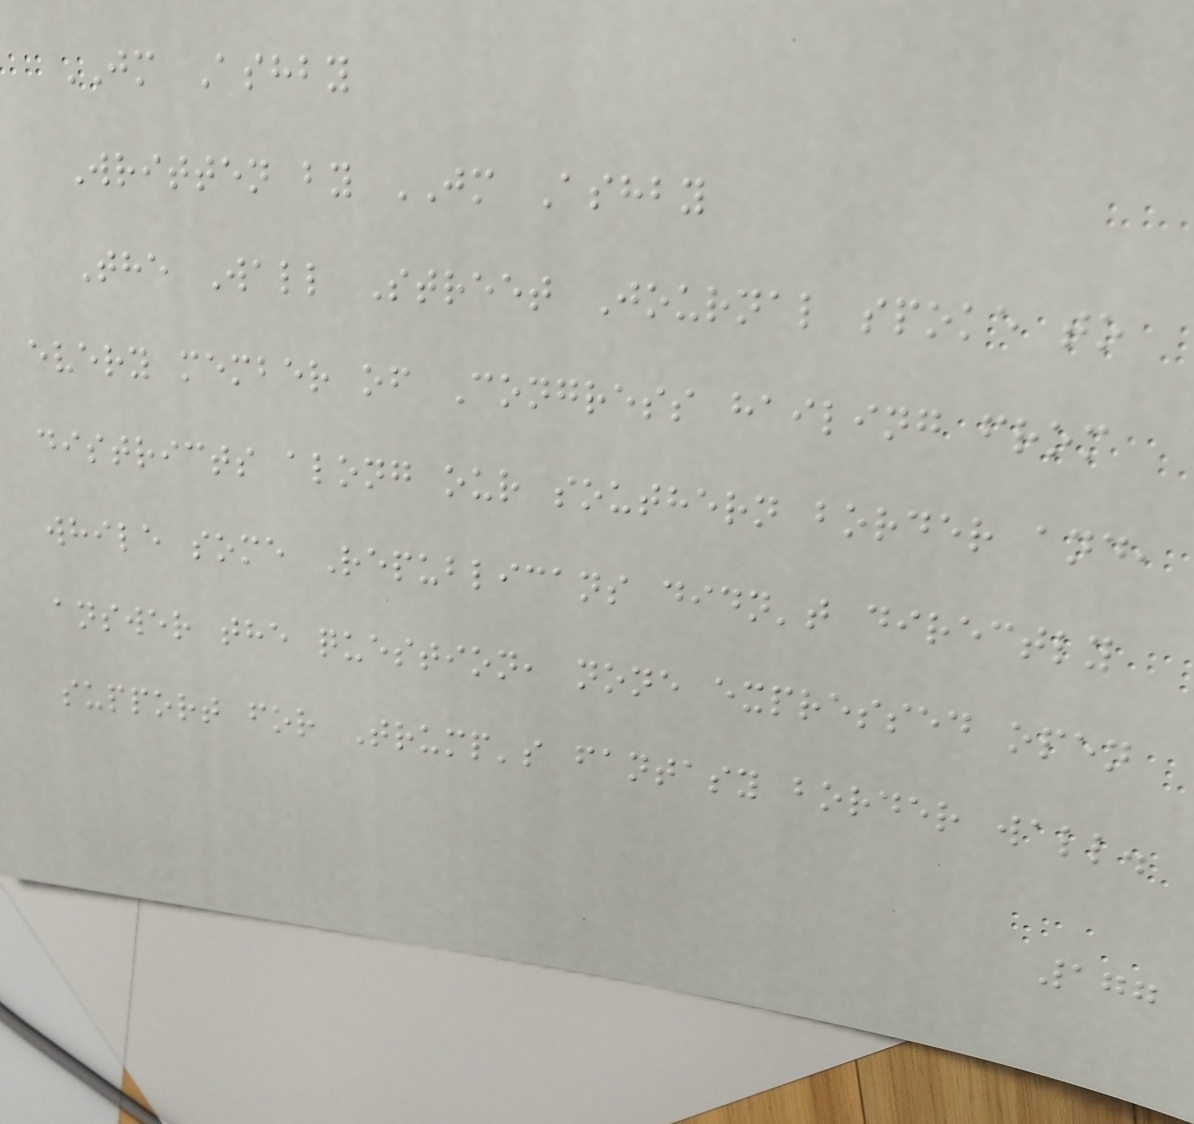JM Ashby
Written by JM Ashby
The Wall Street Journal spoke to
every member of Congress hailing from
districts along our southern border and,
while some Republicans didn't directly
answer the question, none expressed open
support for Trump's fantasy border wall.
177
